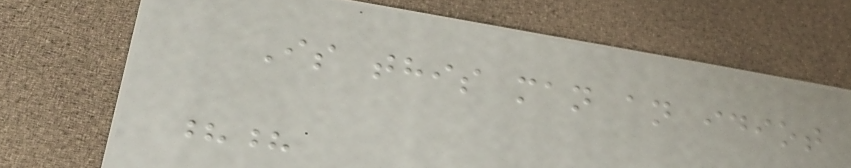Is this man an idiot
??
